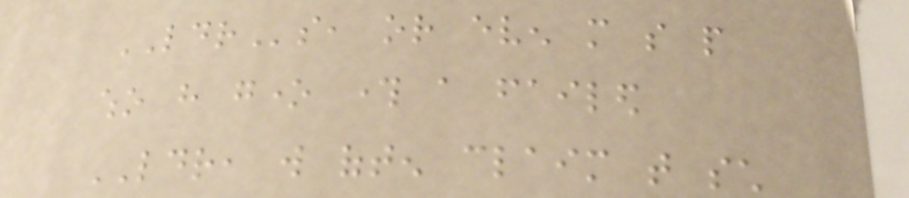LDRs, or even more so people
who have gone through a failed
LDR, will often claim that such
